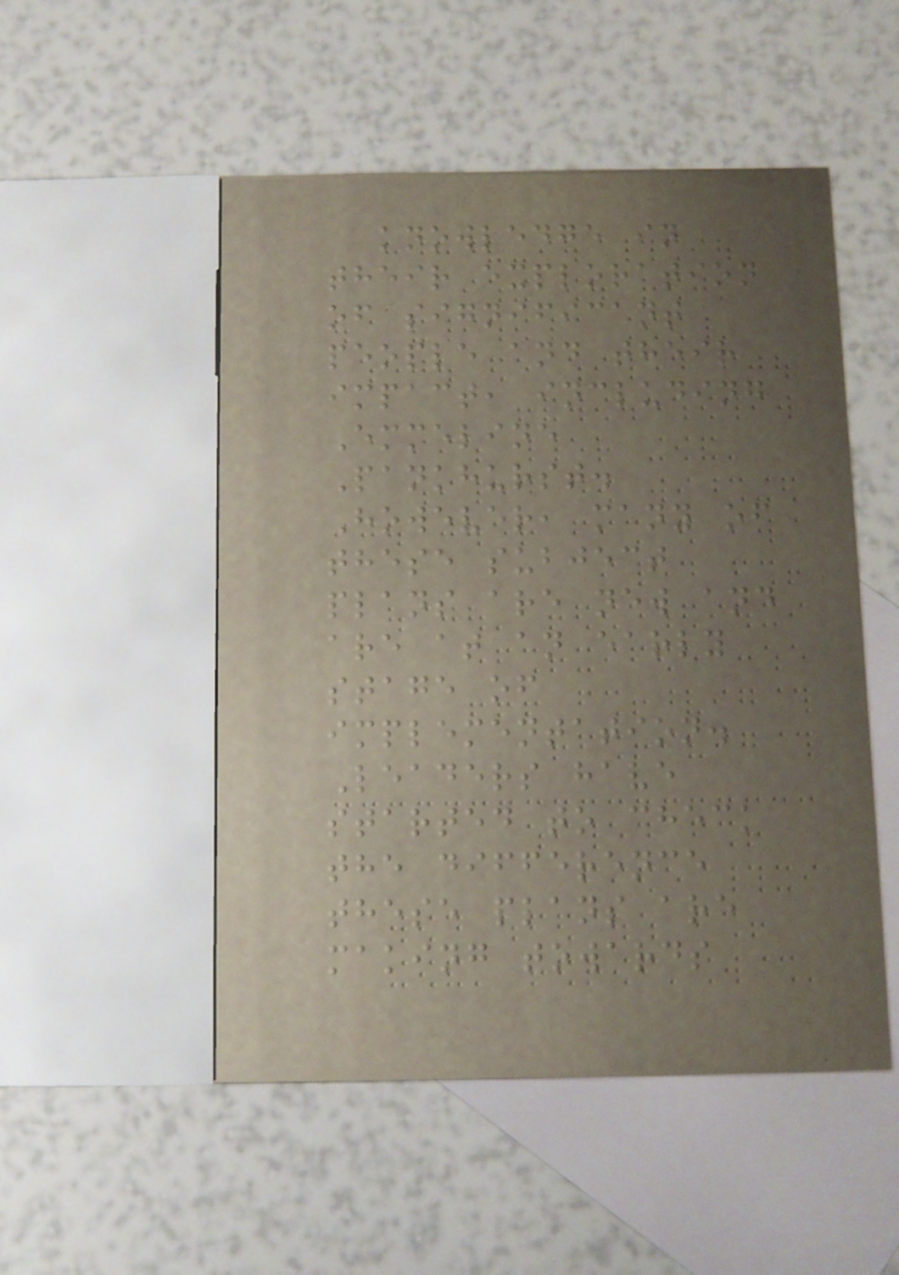knowledge in
their exploration
of significant
people and their
impact, including
Emmeline
Pankhurst.
However, many of
these subject
plans are new and
are at an early
stage of
implementation.
Leaders have
started to check
the difference
these plans are
making towards
